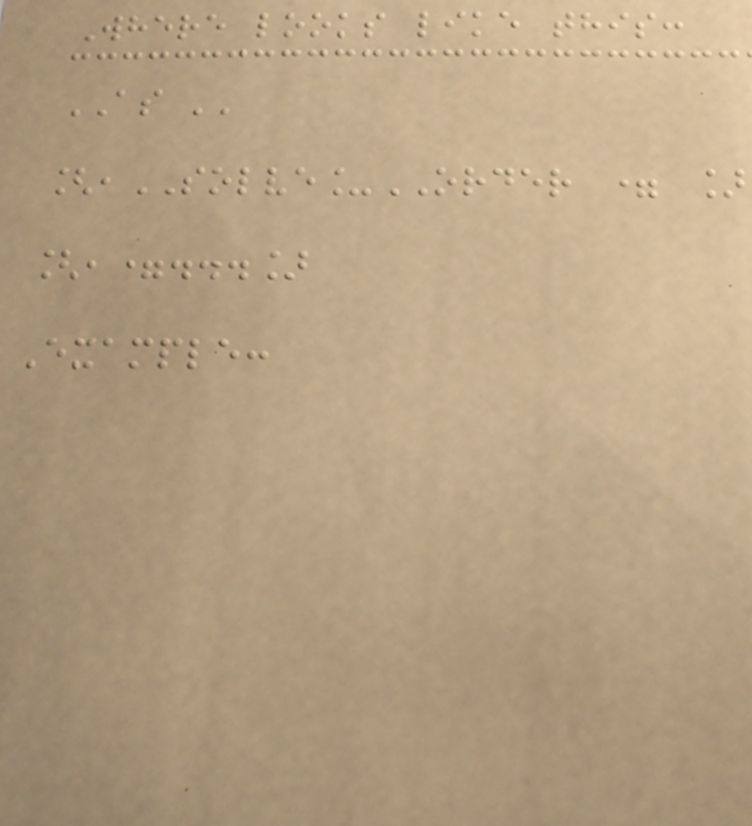Where looks like this:
AS ''
[,SOLVE_ORDER = ]
[,=...]
Example:
